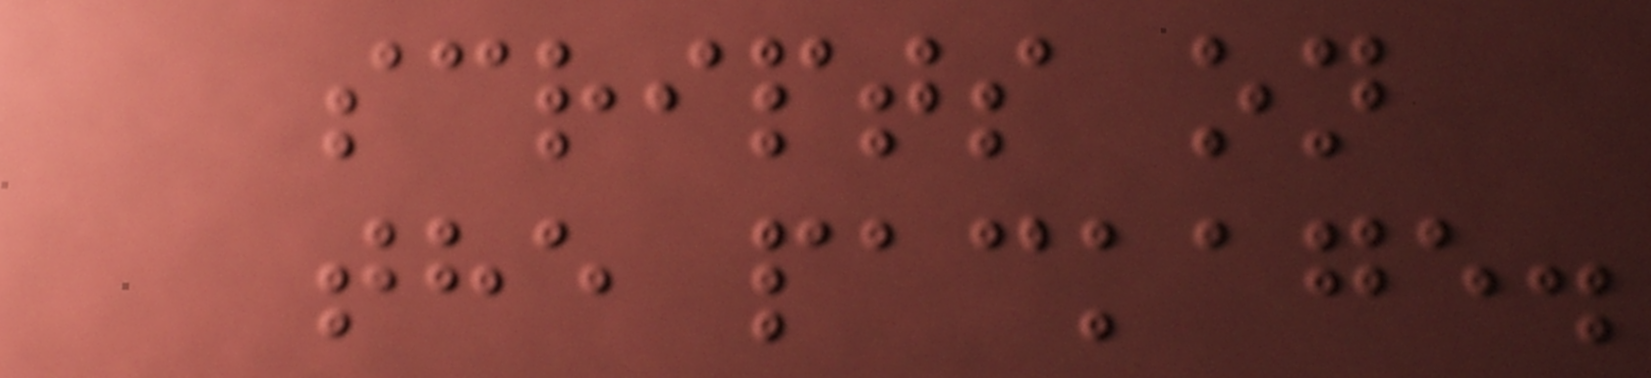scripts on
the package.
